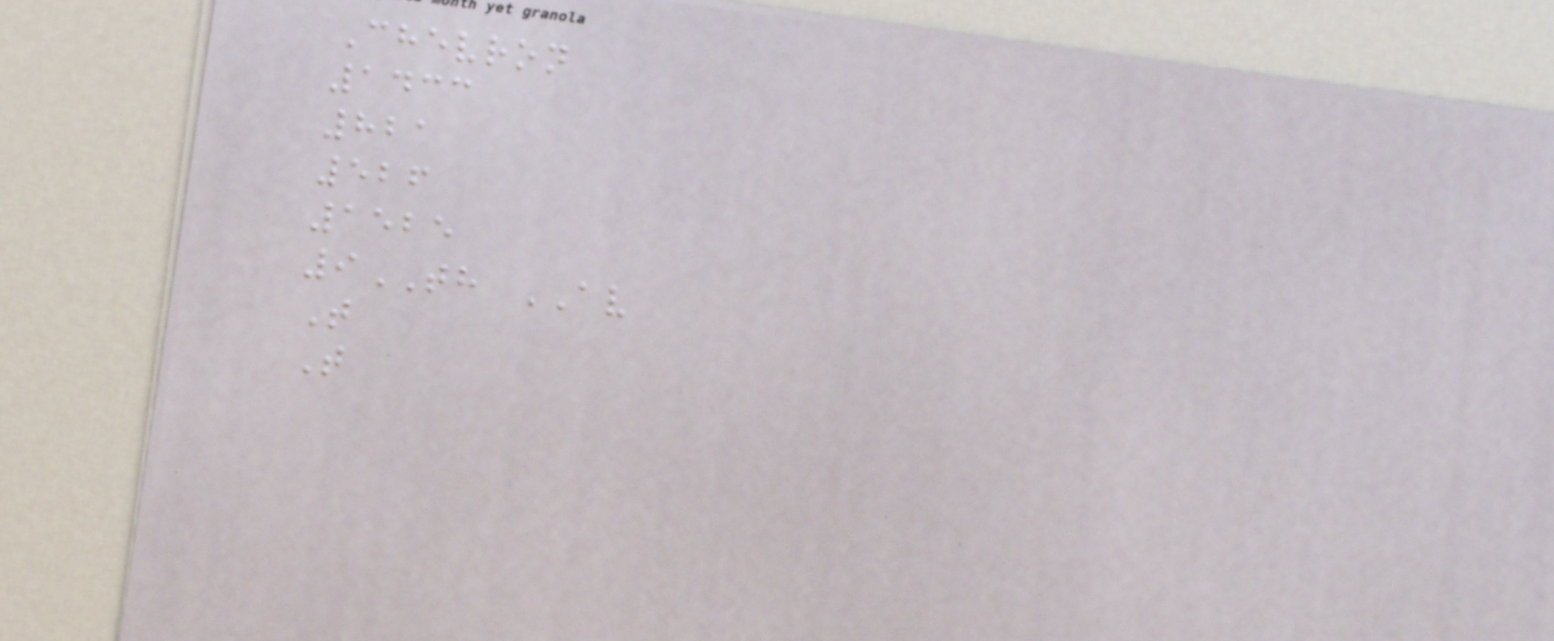Chevron
1433
821
526
1525
9TH AV
T
T
